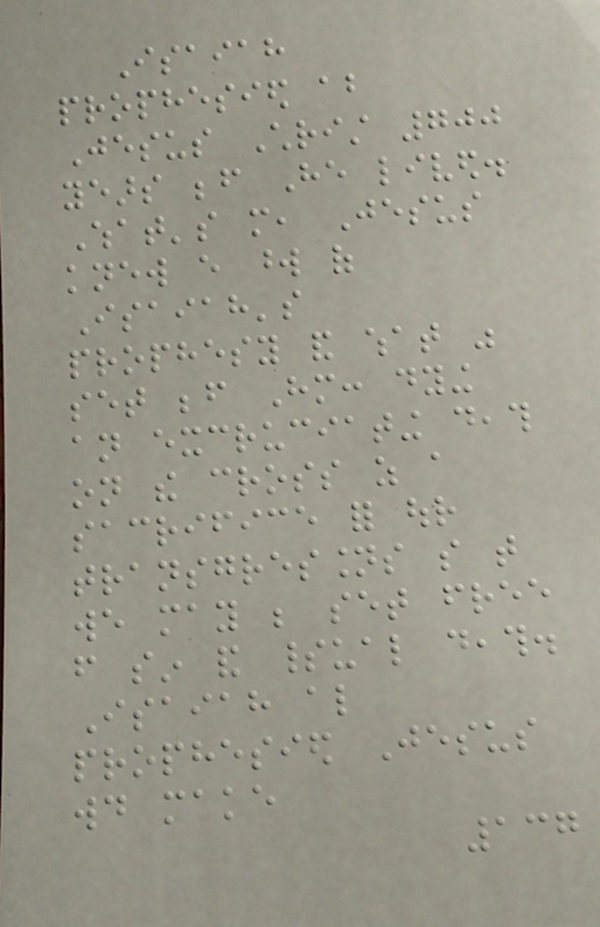Isaiah
prophesied about
Jesus Christ 700
years before He lived.
What's more, Jesus
knew every word of
Isaiah's
prophesy and what was
set before Him: dying
an excruciating death
on the cross as a
sacrifice for our
transgressions so that
we may be set free
from sin and spiritual death.
Isaiah also
prophesied Jesus
would make
137
